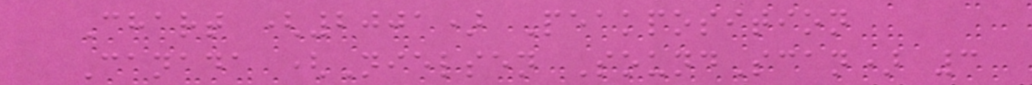Chart (2001) Peakposition
Canada (Nielsen SoundScan) 3
